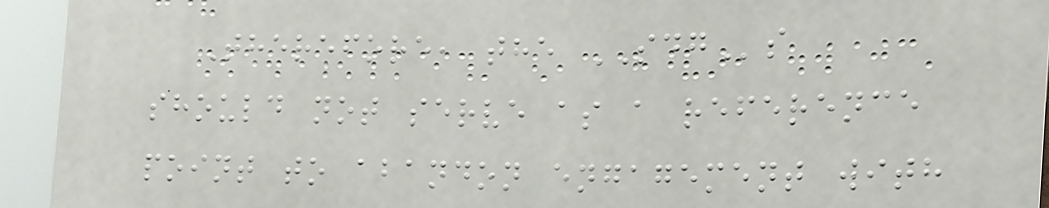Therefore, the SDGs
should not serve as a reference
point to abandon engagement with
